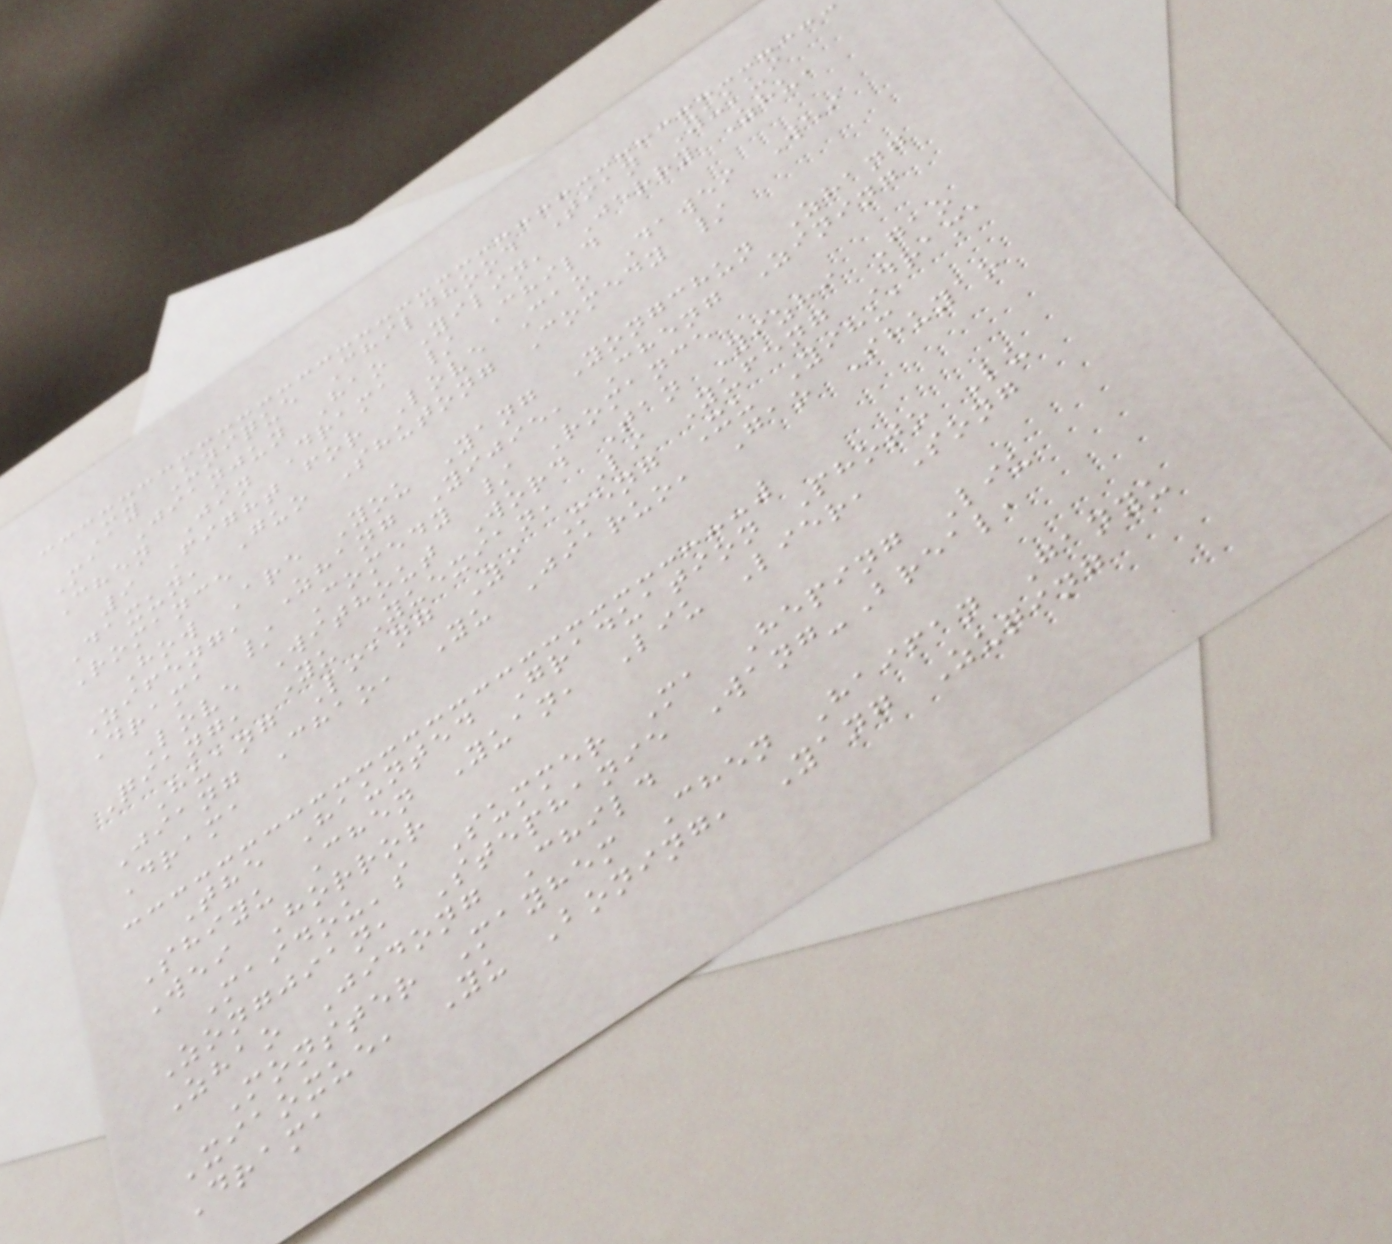My Unique Childhood Tian Yukui
Ma Jianjun Hao Yilin, Jerry Zhu,
Chen Jin Drama / Child
9 Fight for Love Cao Dawei Wei
Daxun, Guo Shutong Comedy /
Romance
How Are You Yang Yongchun Zhang
Zifeng, Zhang Yijie, Cheng Zining
Drama / Comedy / Romance
Love Without Word Tan Yizhi Gao
Qiang, Yu Yuexian, Li Yufeng Drama
Huang Liang Yi Meng Xu Yihua
Jiang Chao, Yu Jiaruo, Gao Shuyao
Drama
The Haunted Graduation Photo Lu
Shiyu Chen Yuan, Liu Lier, Song
Wei Horror
Maidou's Summer Ma Heping Liu
Zongjian, Stephanie Wang-Breal,
Zhao Jidong Child
Monster Mayhem Chen Haifan Ganyu
Xiaoxue, Yu Boning, Yang Zuqing
Drama
